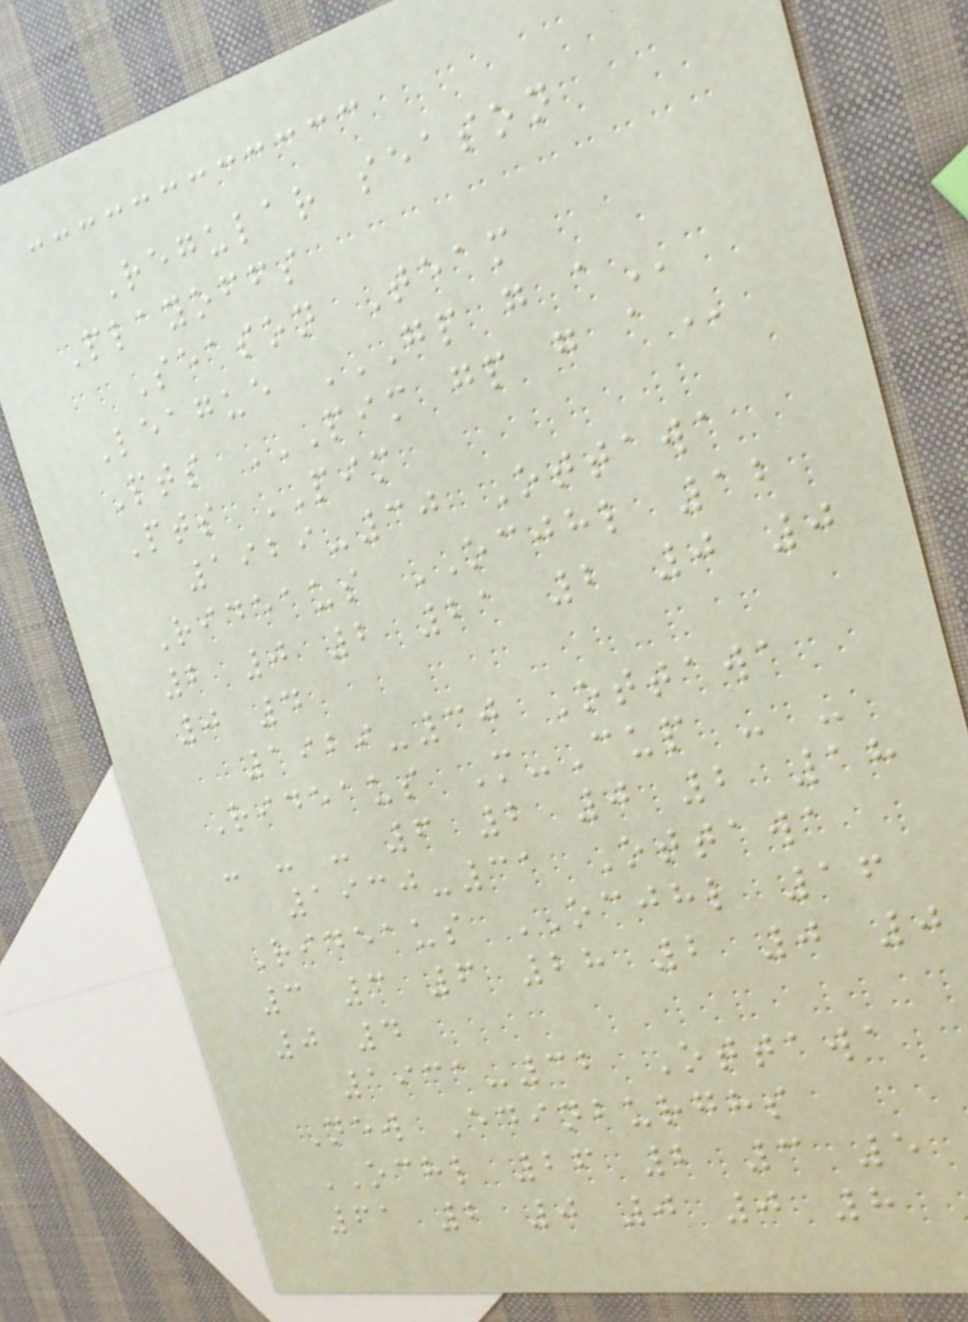Regular season
Playoffs
Season Team
League GP G A
Pts PIM GP G A
Pts PIM
1929-30 Ottawa
Rideaus OCJHL 12
2 0 2 21 2 0 0
0 4
1929-30 Ottawa
Rideaus M-Cup - -
- - - 6 2 0 2 18
1930-31 Ottawa
Rideaus OCJHL 16
3 3 6 28 2 0 0
0 4
1931-32 Ottawa
New Edinburghs
OCHL 26 2 3 5
61 2 0 0 0 8
